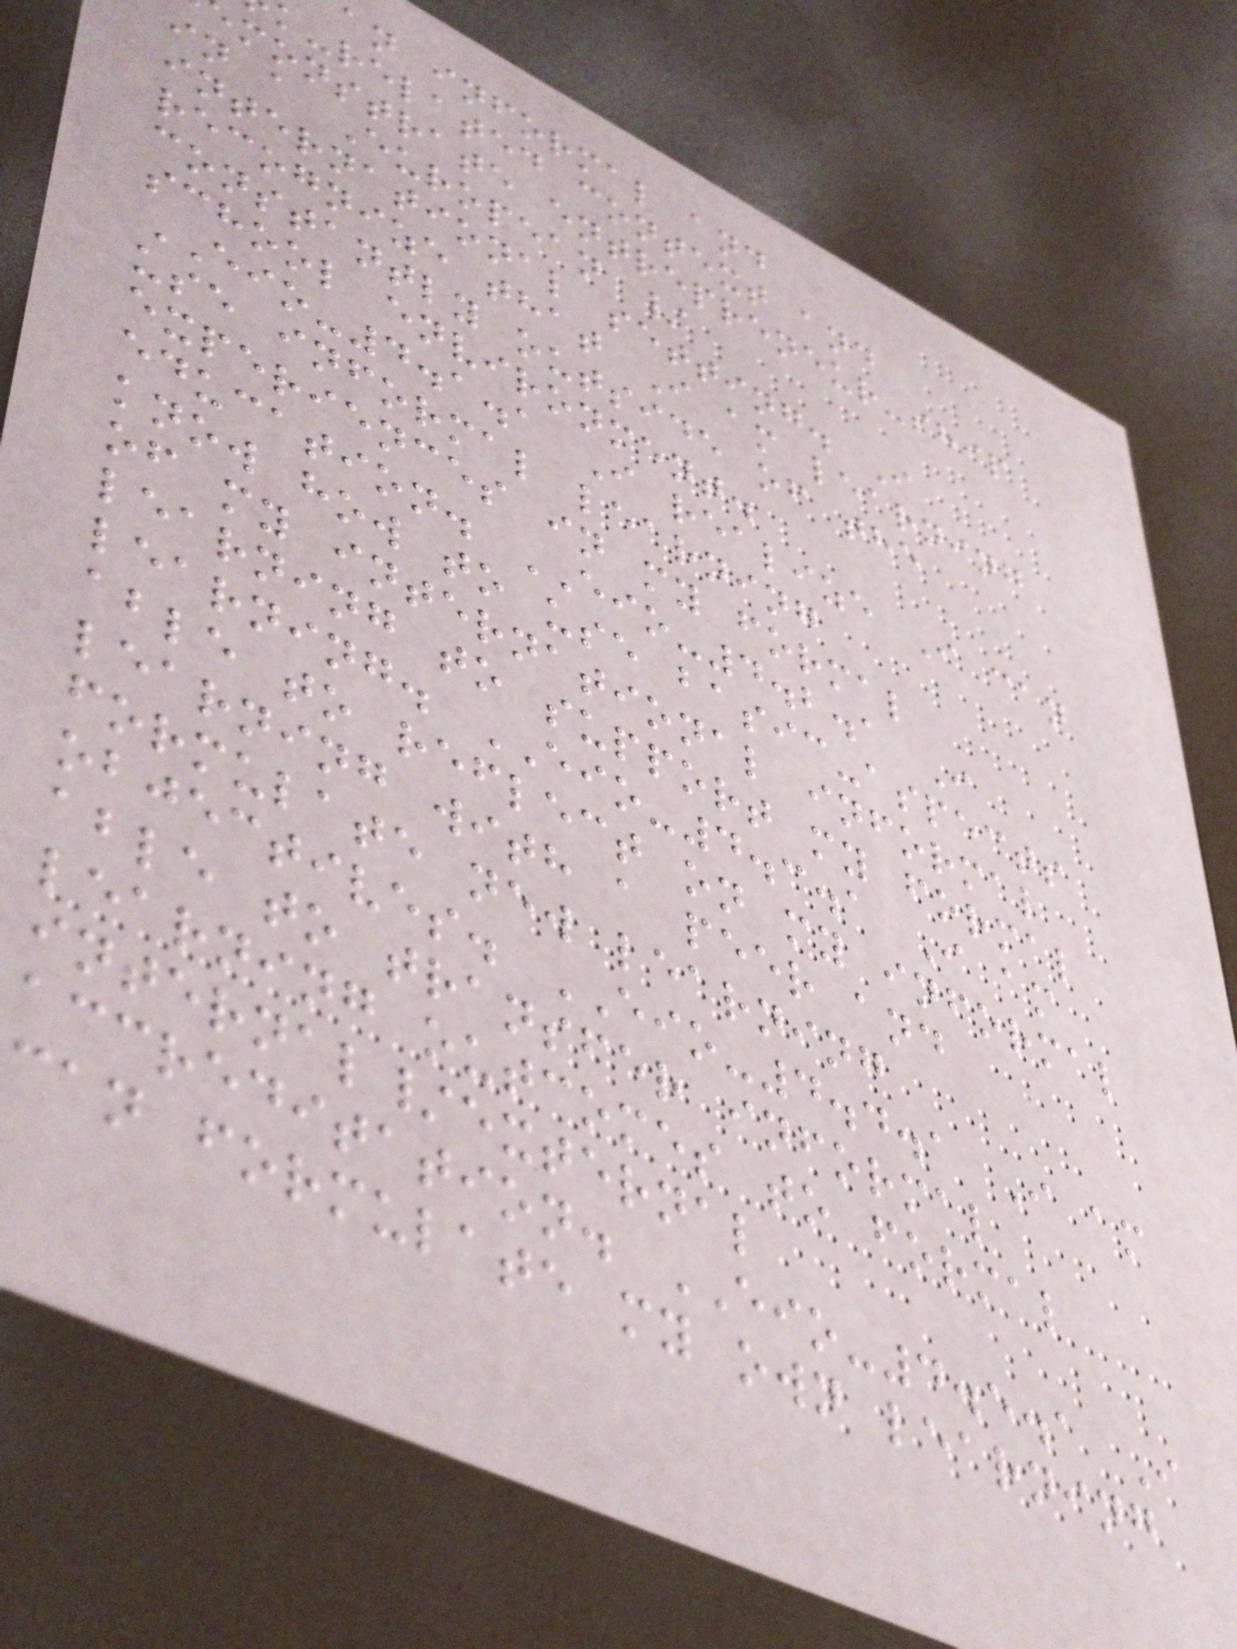an informal and
k-related context and
monstrate entrepreneur-ship
in a European /
international setting. I
recognize that I am learning
constantly outside of the
school environment.
EIO-4.1.1 I realize I can
use informal learning
experiences in my formal
education. EIO-4.2.1 I
know how to use basic-aspects
of my international informal
learning to support my formal
learning. EIO-4.3.1 I am
able to reflect on my informal
learning with a peer and
formulate new learning
objectives. EIO-4.4.1 I am
able to transfer informal
learning outcomes to formal
internal/external
accreditation. EIO-4.5.1 I
can formulate my own learning
